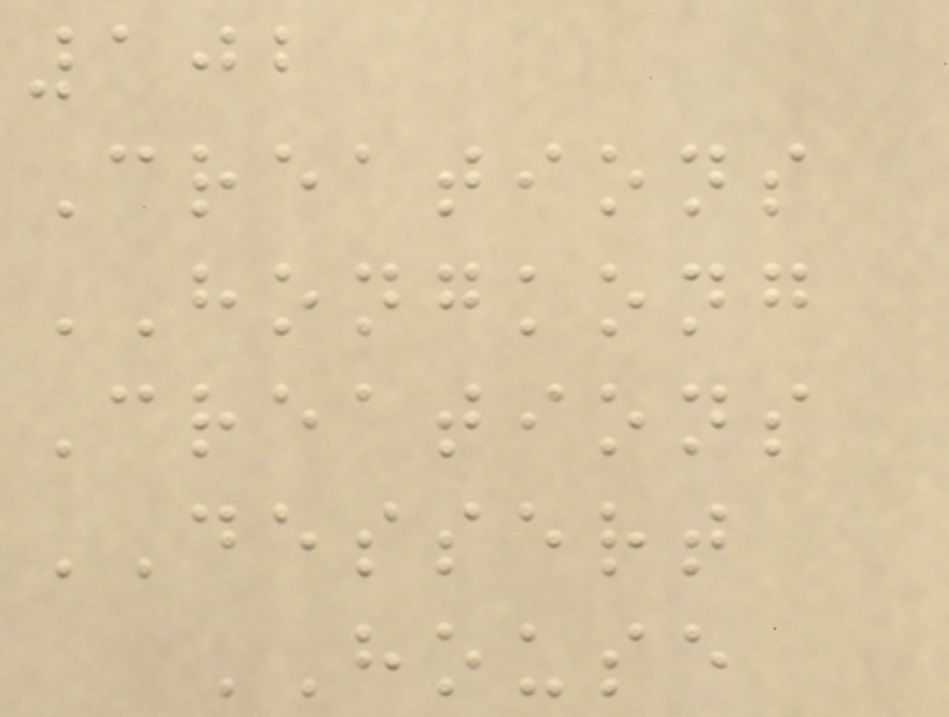102
Creations
HONGKONG
Creations
DESSERT
HOUSE
